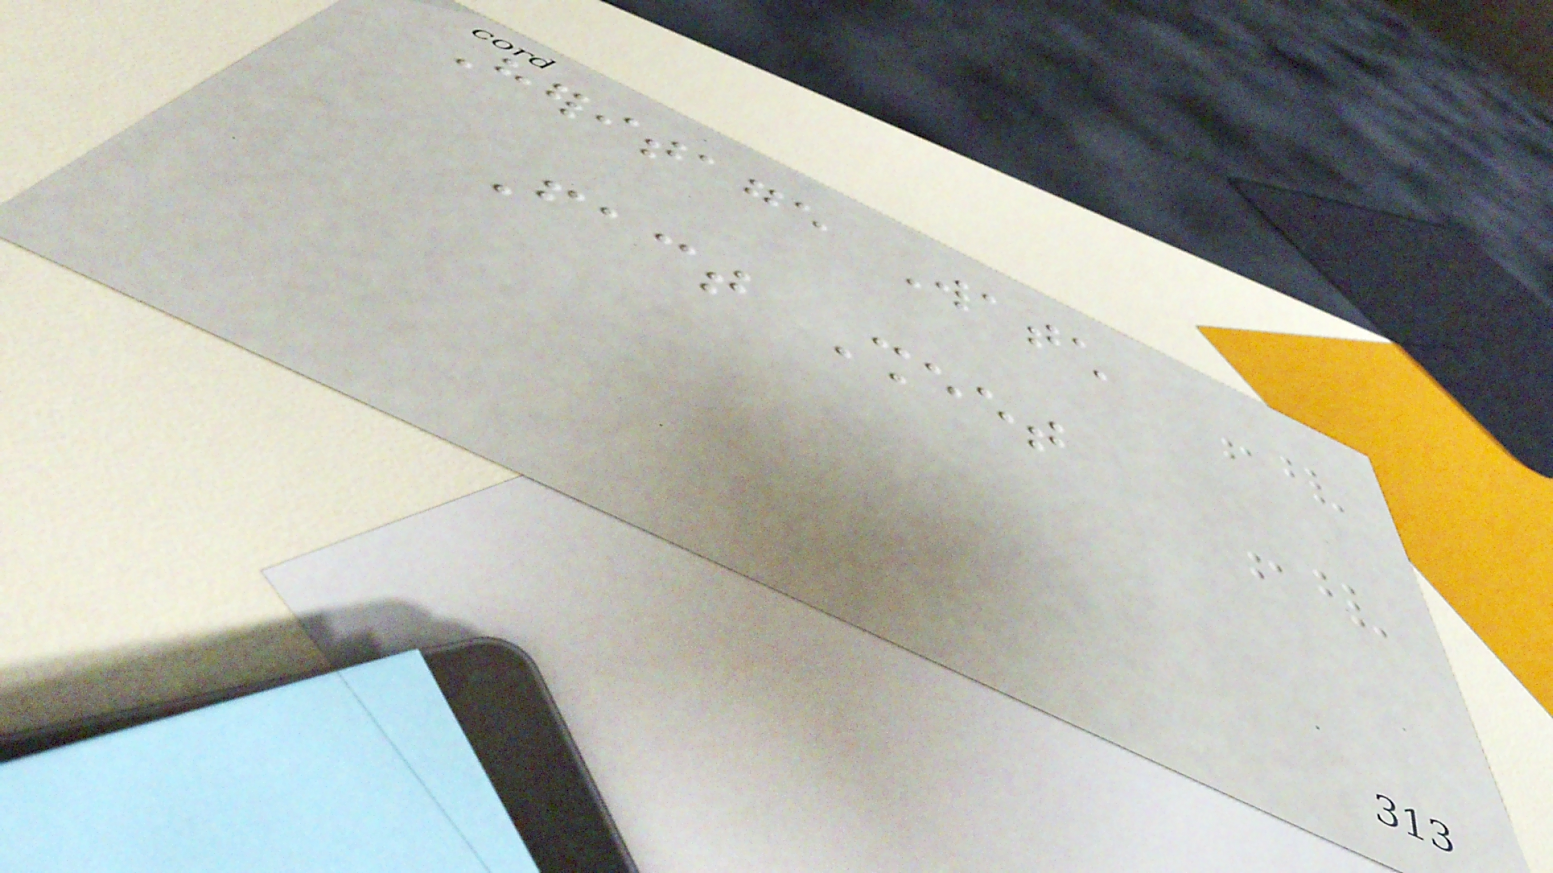Heritage Watch
Fact Sheet
